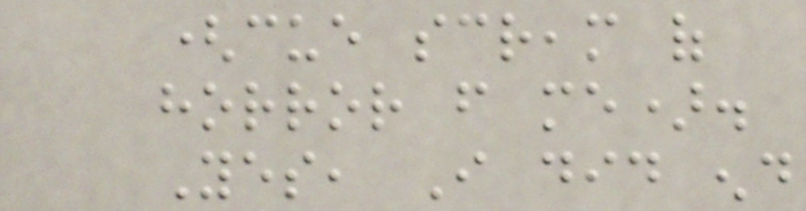(cue scream of
horror from me).
Yes, I did end
